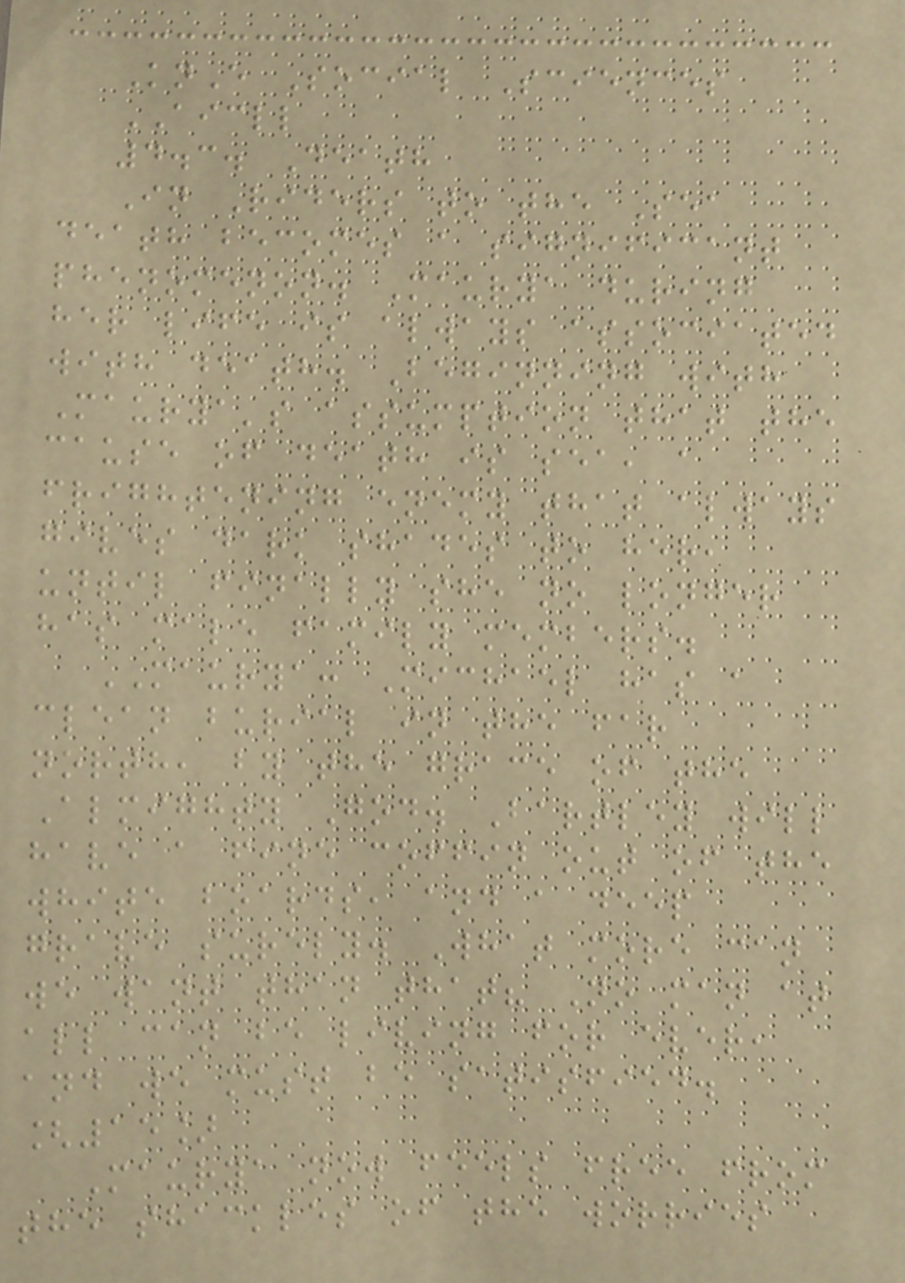KnE Social Sciences
AICLL
4.3. Death
In Riders to the Sea
death becomes a significant
phenomenon. Maurya during
her life is always associated
with death. Beginning with
Maurya's assumption that the
cause of death is sea, a
frightening enemy that always
gives dark shades to her,
until finally she no longer
has male family members.
MAURYA: Michael has a
clean burial in the far
north, by the grace of the
Almighty God. Bartley will
have a fine coffin out of the
white boards, and a deep
grave surely. What more can
we want than that? No man at
all can be living for ever,
and we must be satisfied.
[15]
Maurya now feels free from
the shackles of the worries
